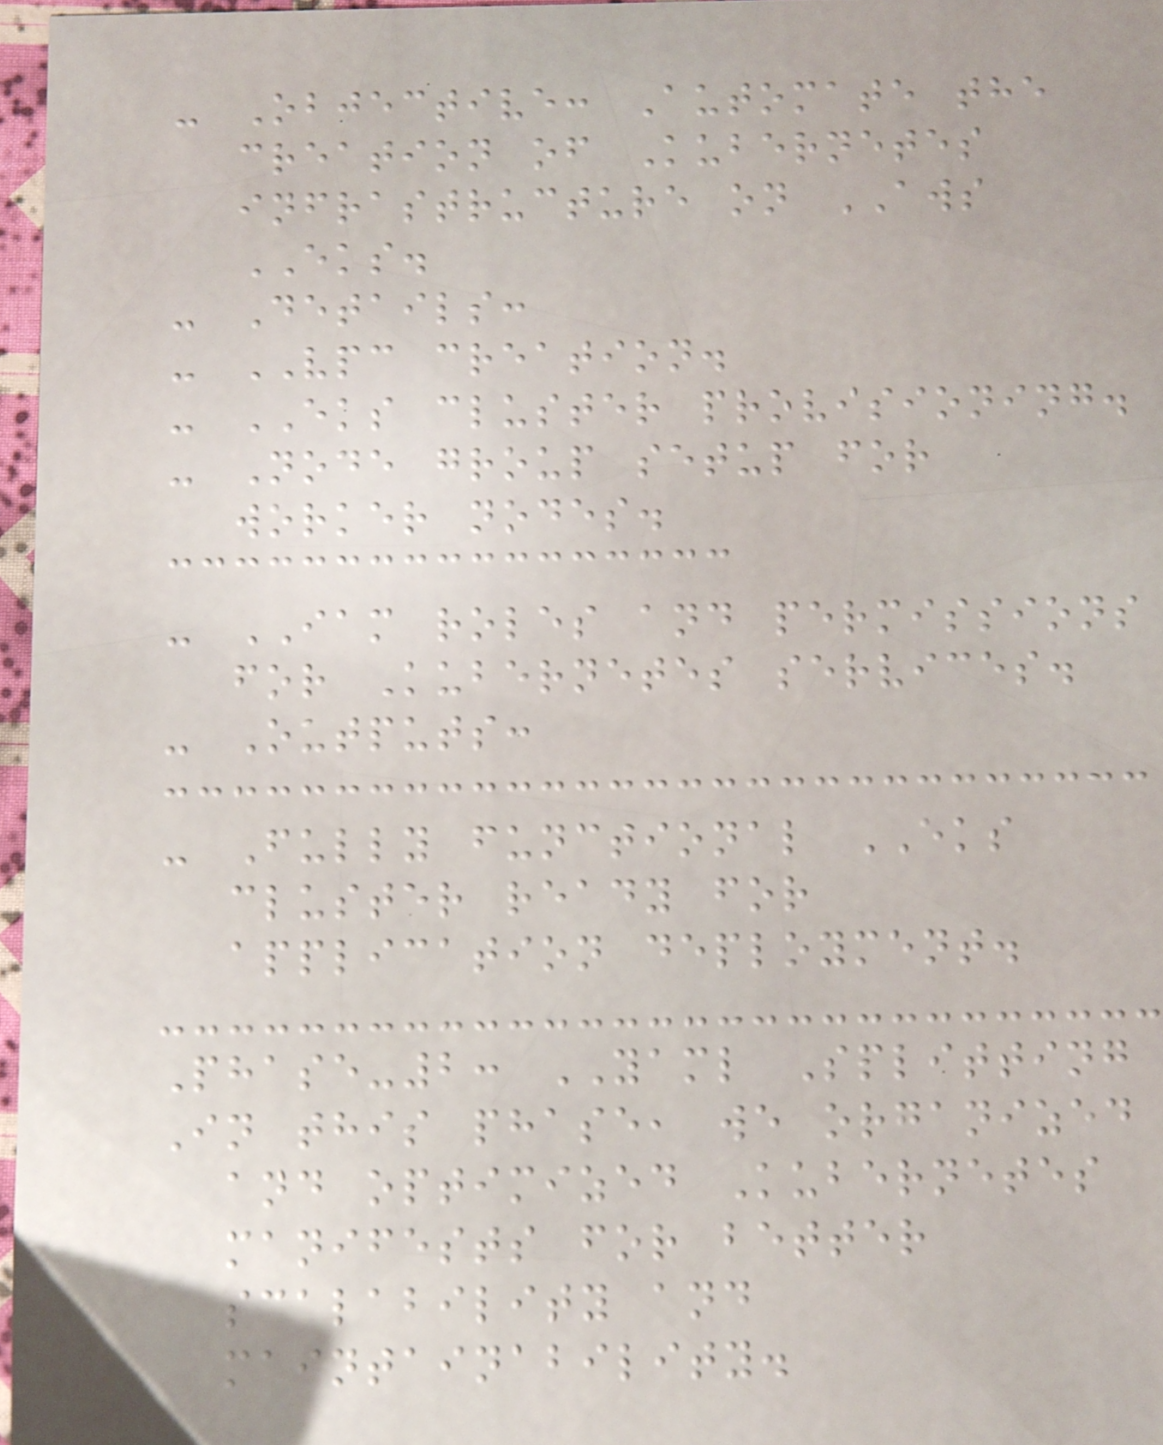- Objective: Automate the
creation of Kubernetes
infrastructure on AWS
EKS.
- Details:
- VPC creation.
- EKS cluster provisioning.
- Node group setup for
worker nodes.
- IAM roles and permissions
for Kubernetes services.
- Outputs:
- Fully functional EKS
cluster ready for
application deployment.
Phase-2: YAML Splitting
In this phase, we organized
and optimized Kubernetes
manifests for better
scalability and
maintainability.
